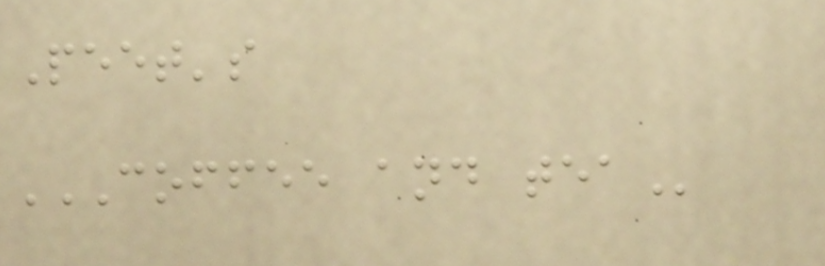Peet's
COFFEE AND TEA
